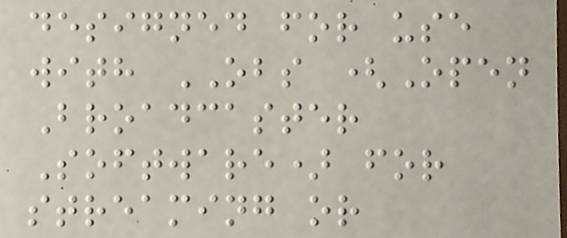designed for use
with OBS (Open
Broadcaster
Software) for
streaming or
